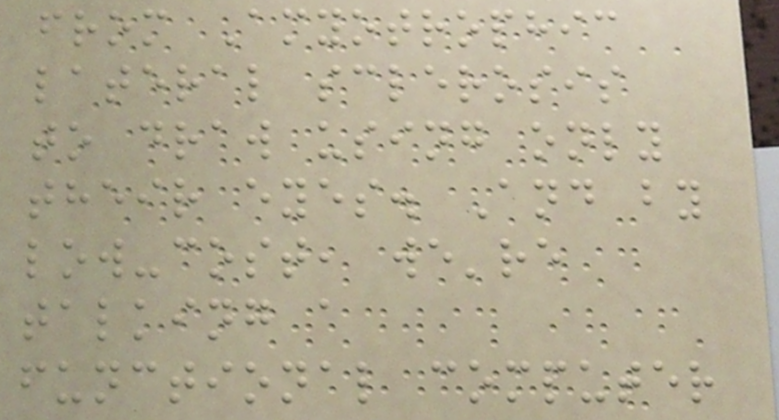from Amyotrophic
lateral sclerosis
to draw using only
their eyes. And by
low-cost, we're
talking a
functional computer
